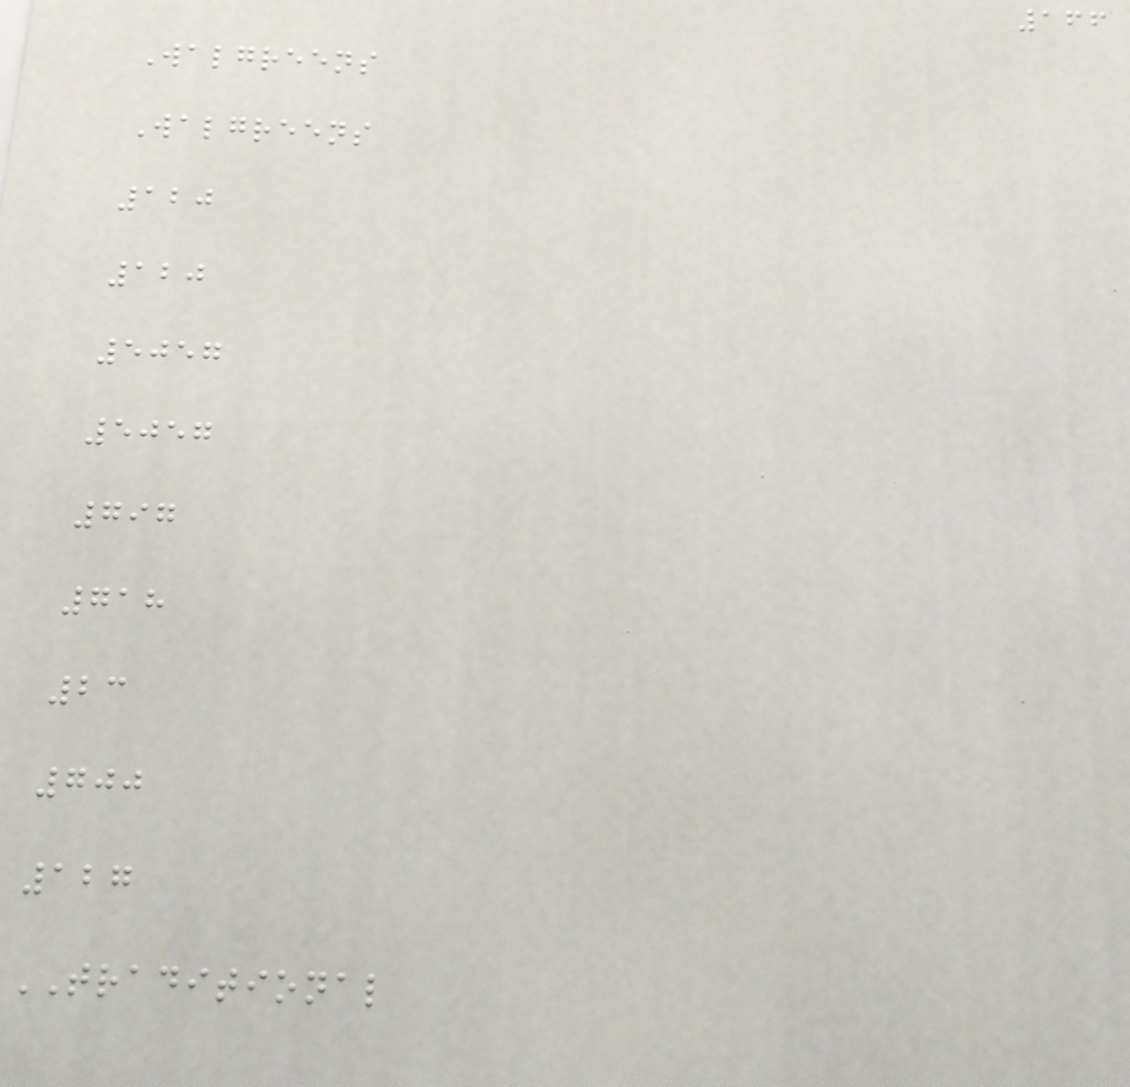166
Walgreens
Walgreens
120
120
5057
5057
797
718
23
700
127
TRADITIONAL
